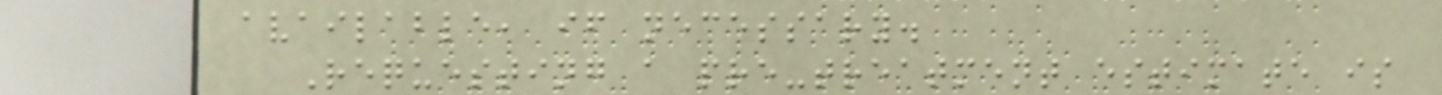available, if necessary.
Requesting a pre-treatment estimate is
